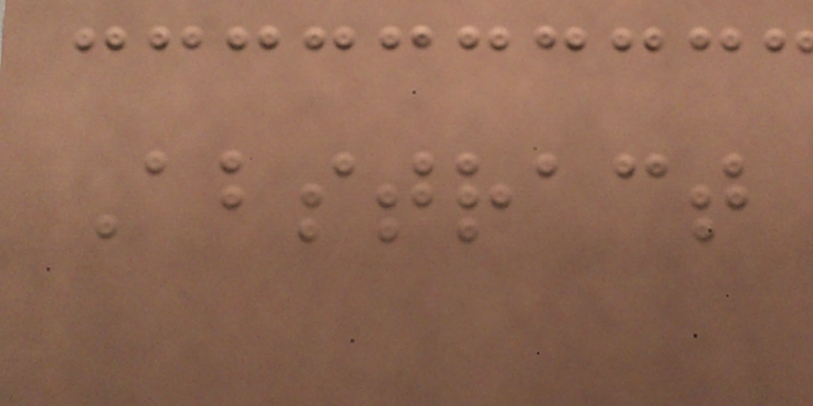Abstract
